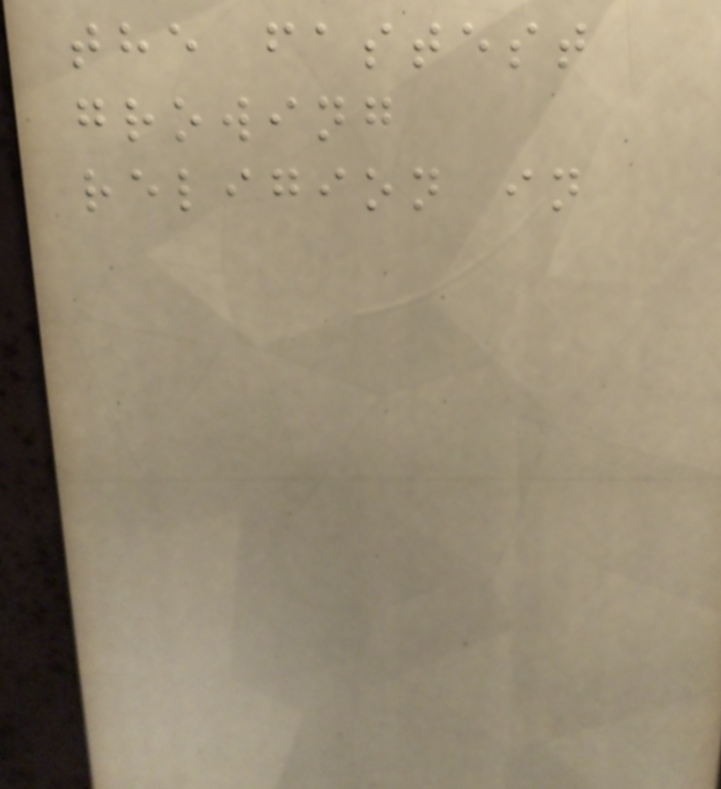the fastest
growing
religion in
